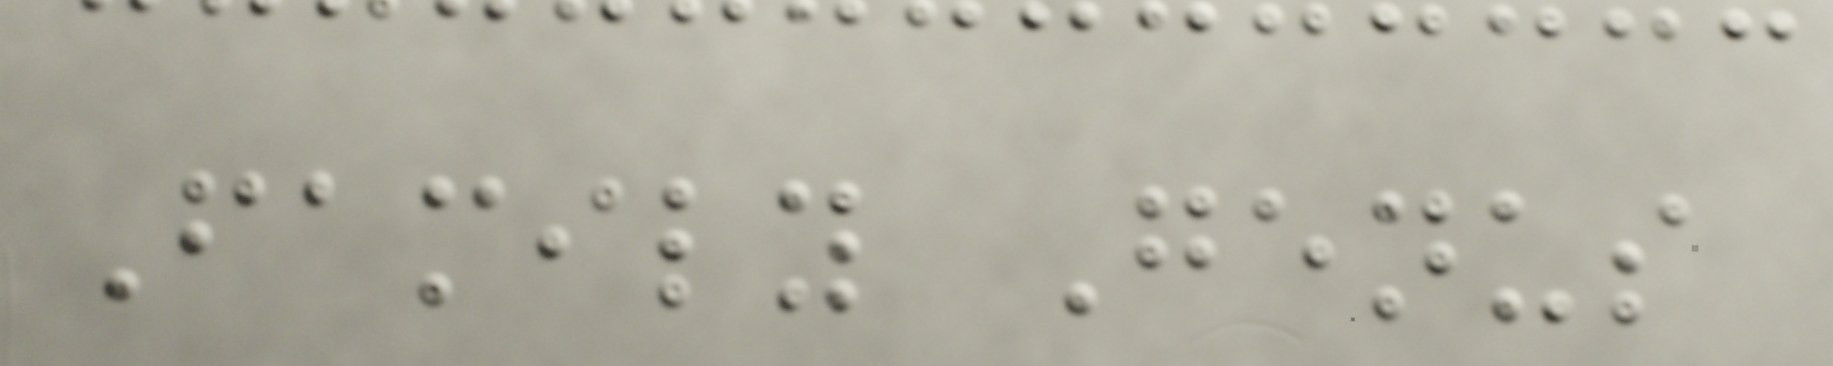Family Genus
